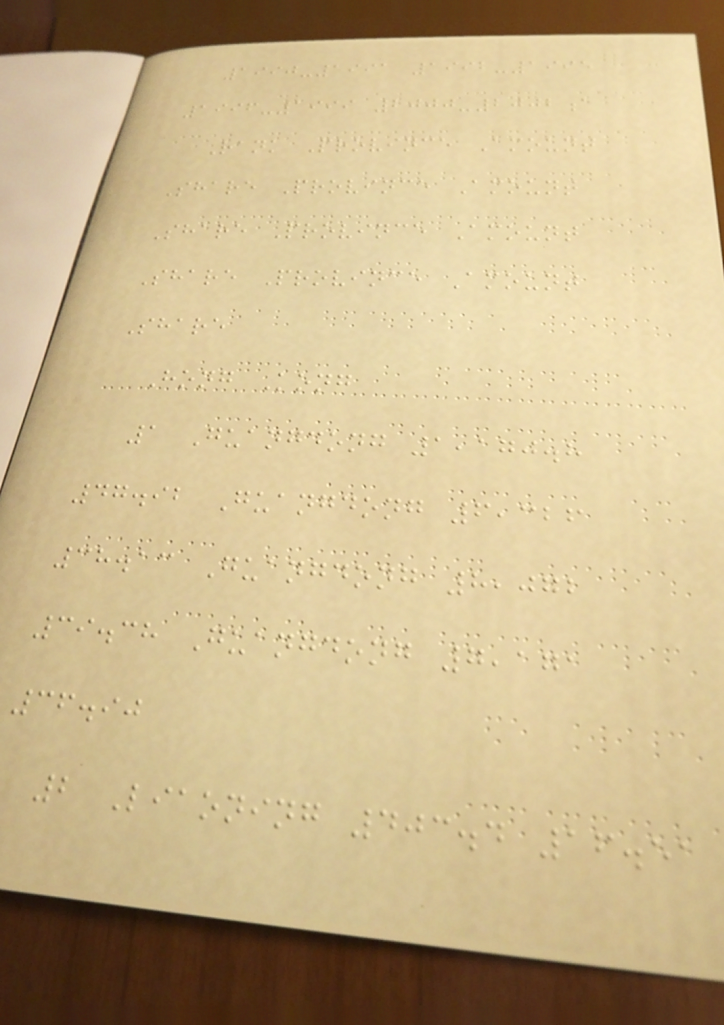1990-1991 1992-1995
1996-1999 2000-2002a
Rank Province Amount
Share Province Amount
Share Province Amount
Share Province Amount
Share
Hong Kong
1 Guangdong 1,170.8
47.92 Guangdong 6,326
38.13 Guangdong 8,072
39.38 Guangdong 7,171
36.90
2 Liaoning 403.4 16.51
